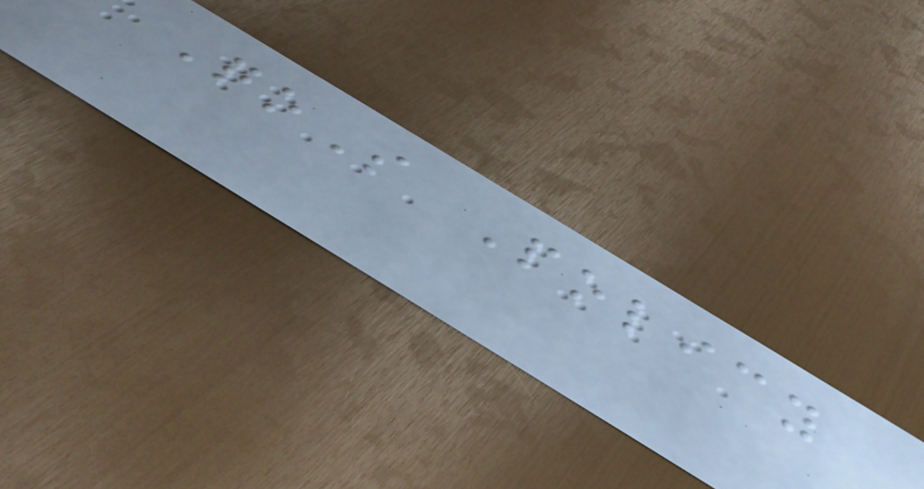QoS Policy
